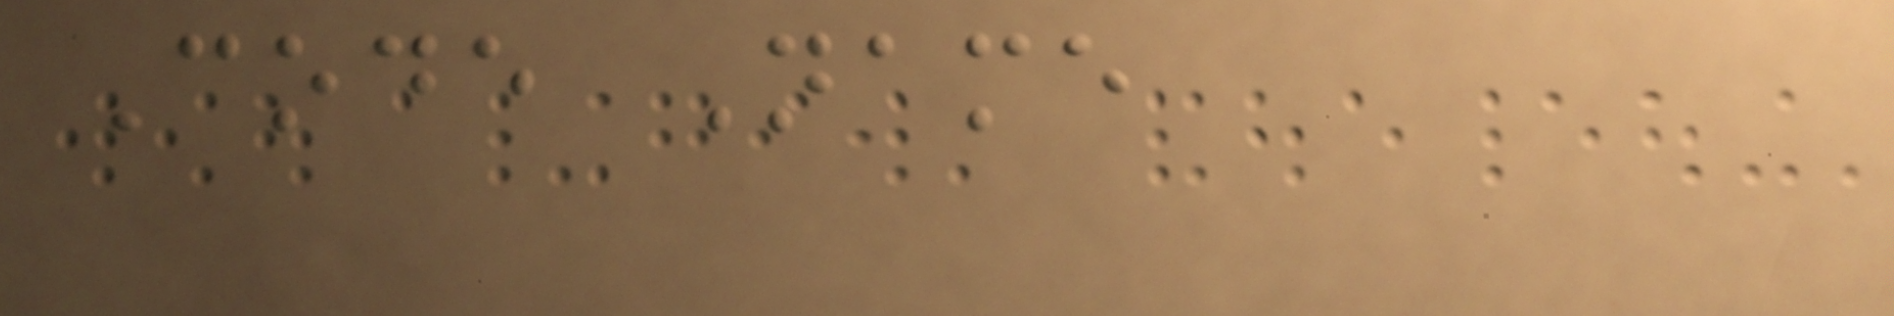Code Name
